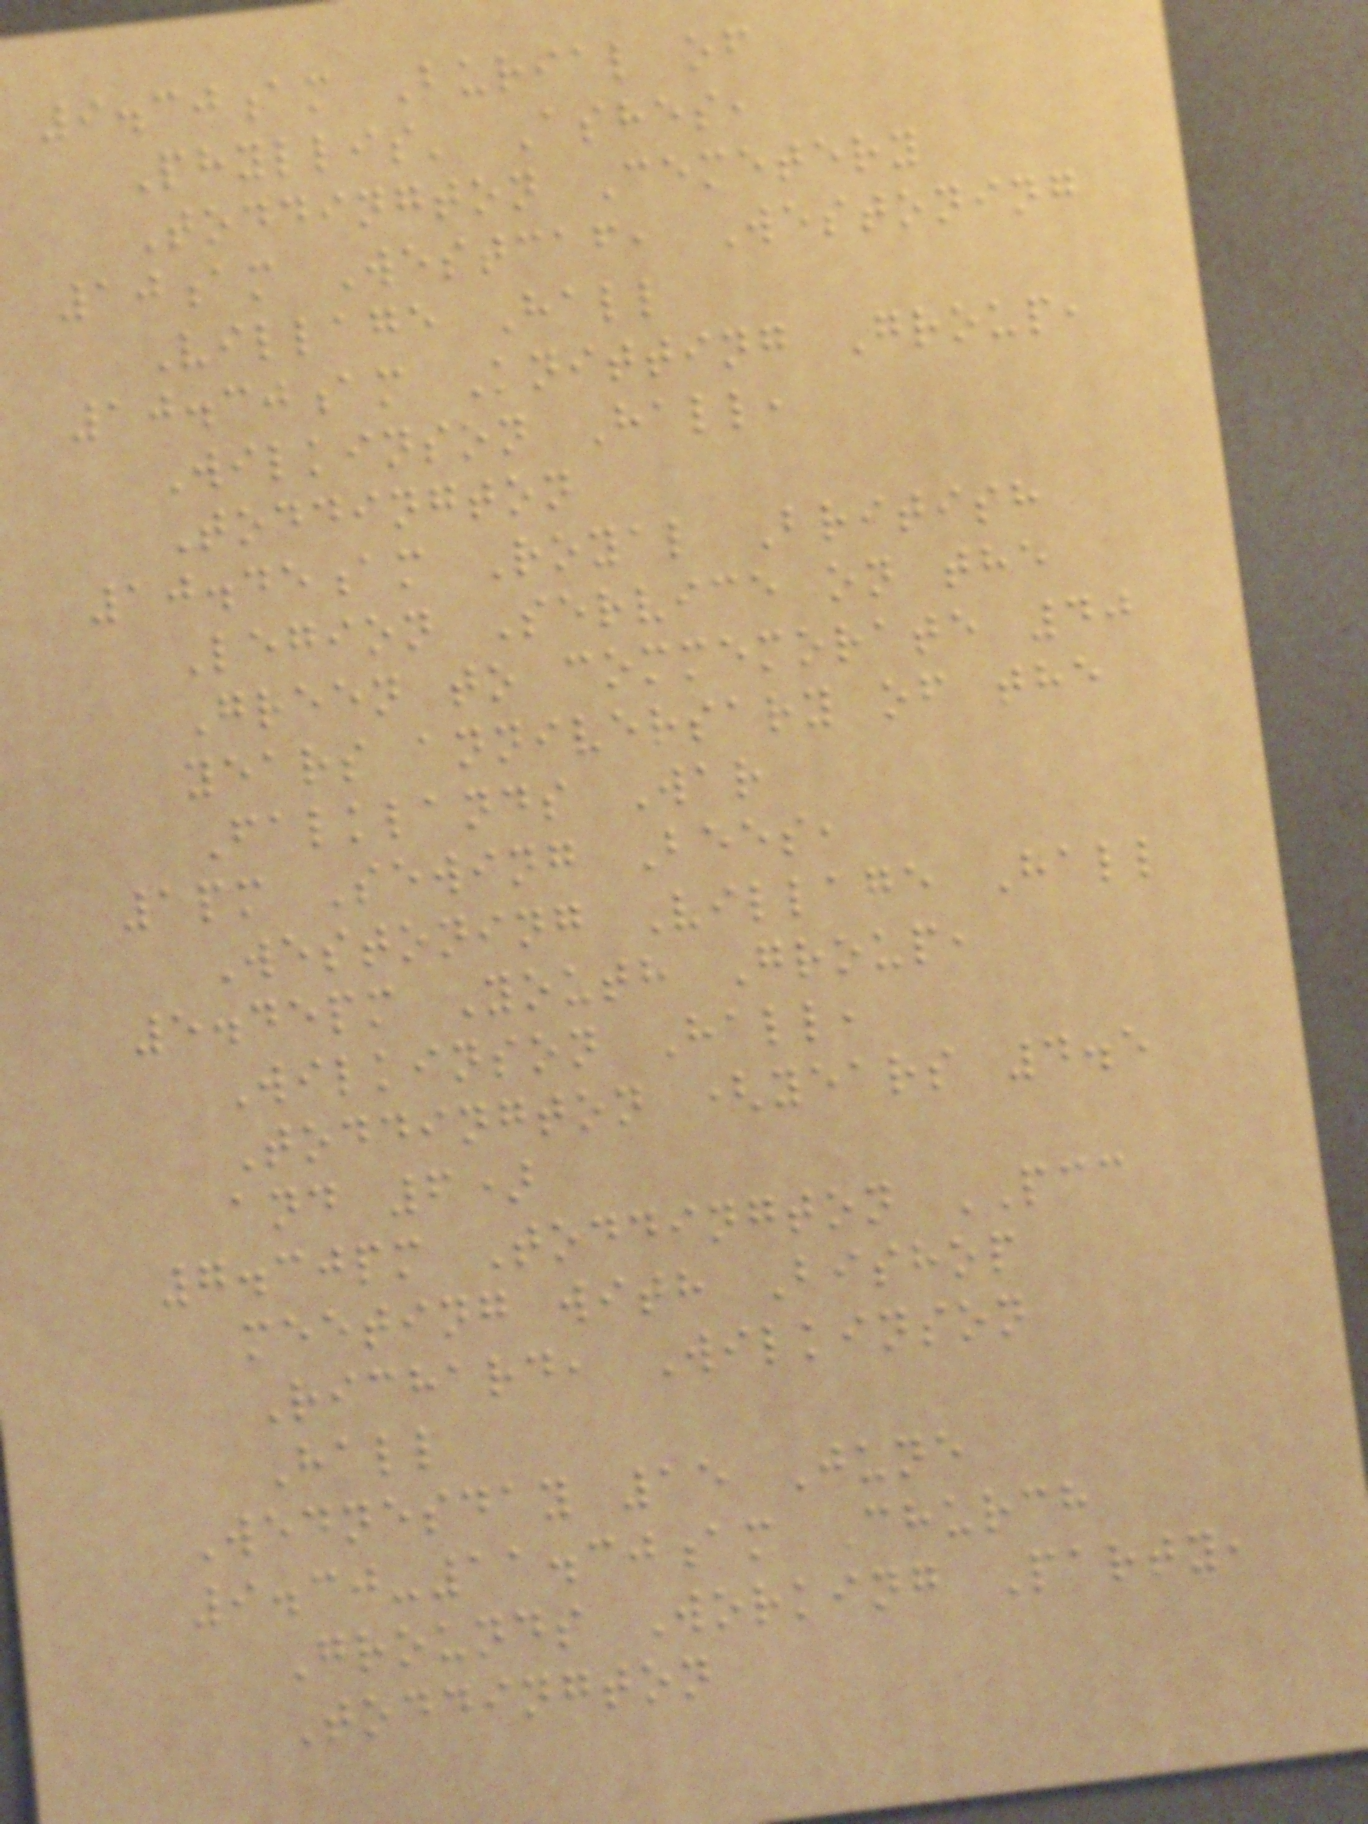9.30am Burial of
Phyllis' Ashes,
Toddington Cemetery
10am Westcaf, Westoning
Village Hall
10.30am Knitting Group,
Wilkinson Hall,
Toddington
10.45am Royal British
Legion Service on the
Green to commemorate 40
years anniversary of the
Falklands War
1pm Sewing Bees,
Westoning Village Hall
5.45pm Youth Group,
Wilkinson Hall,
Toddington (years 4.5
and 6)
7.30pm Toddington PCC
meeting with Bishop
Richard, Wilkinson
Hall
Wednesday 15 June
9.30-11.30am Church
Grounds Working Party,
Toddington
